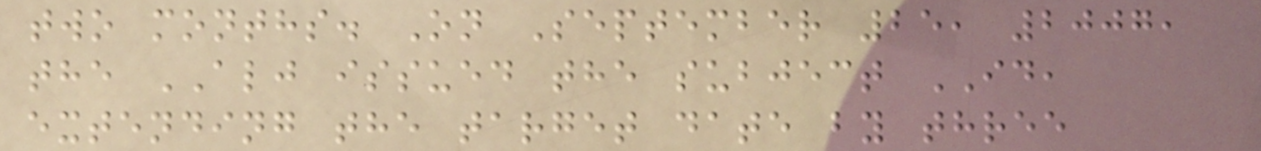two months. On September 25, 2007,
the ALJ issued the subject ID,
extending the target date by three
